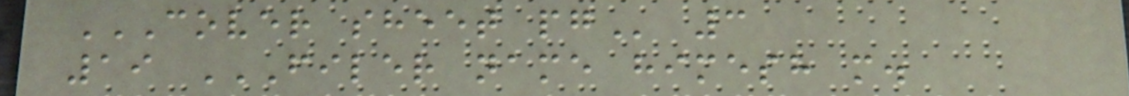COVER SHEET PG 3
19 FILER NAME HIMESH M.
